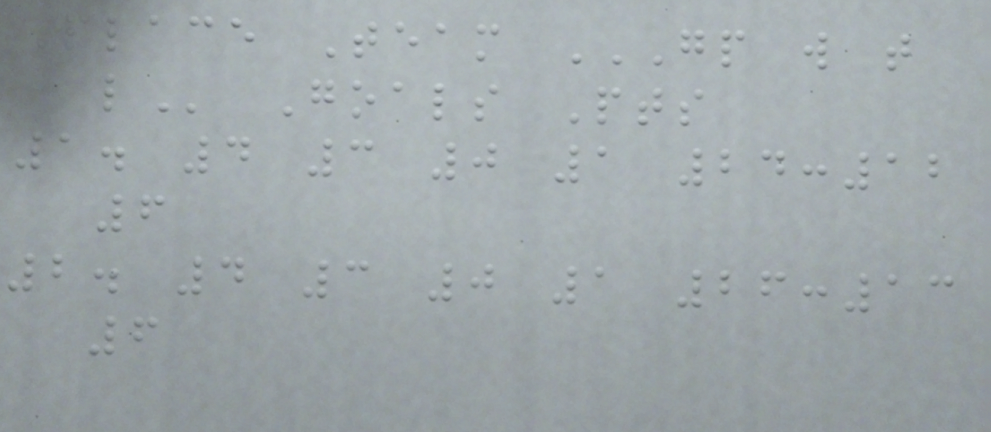Place Team GP W T
L Goals Pts
1. 4 3 0 1 24:12
6
2. 4 3 0 1 26:13
6
